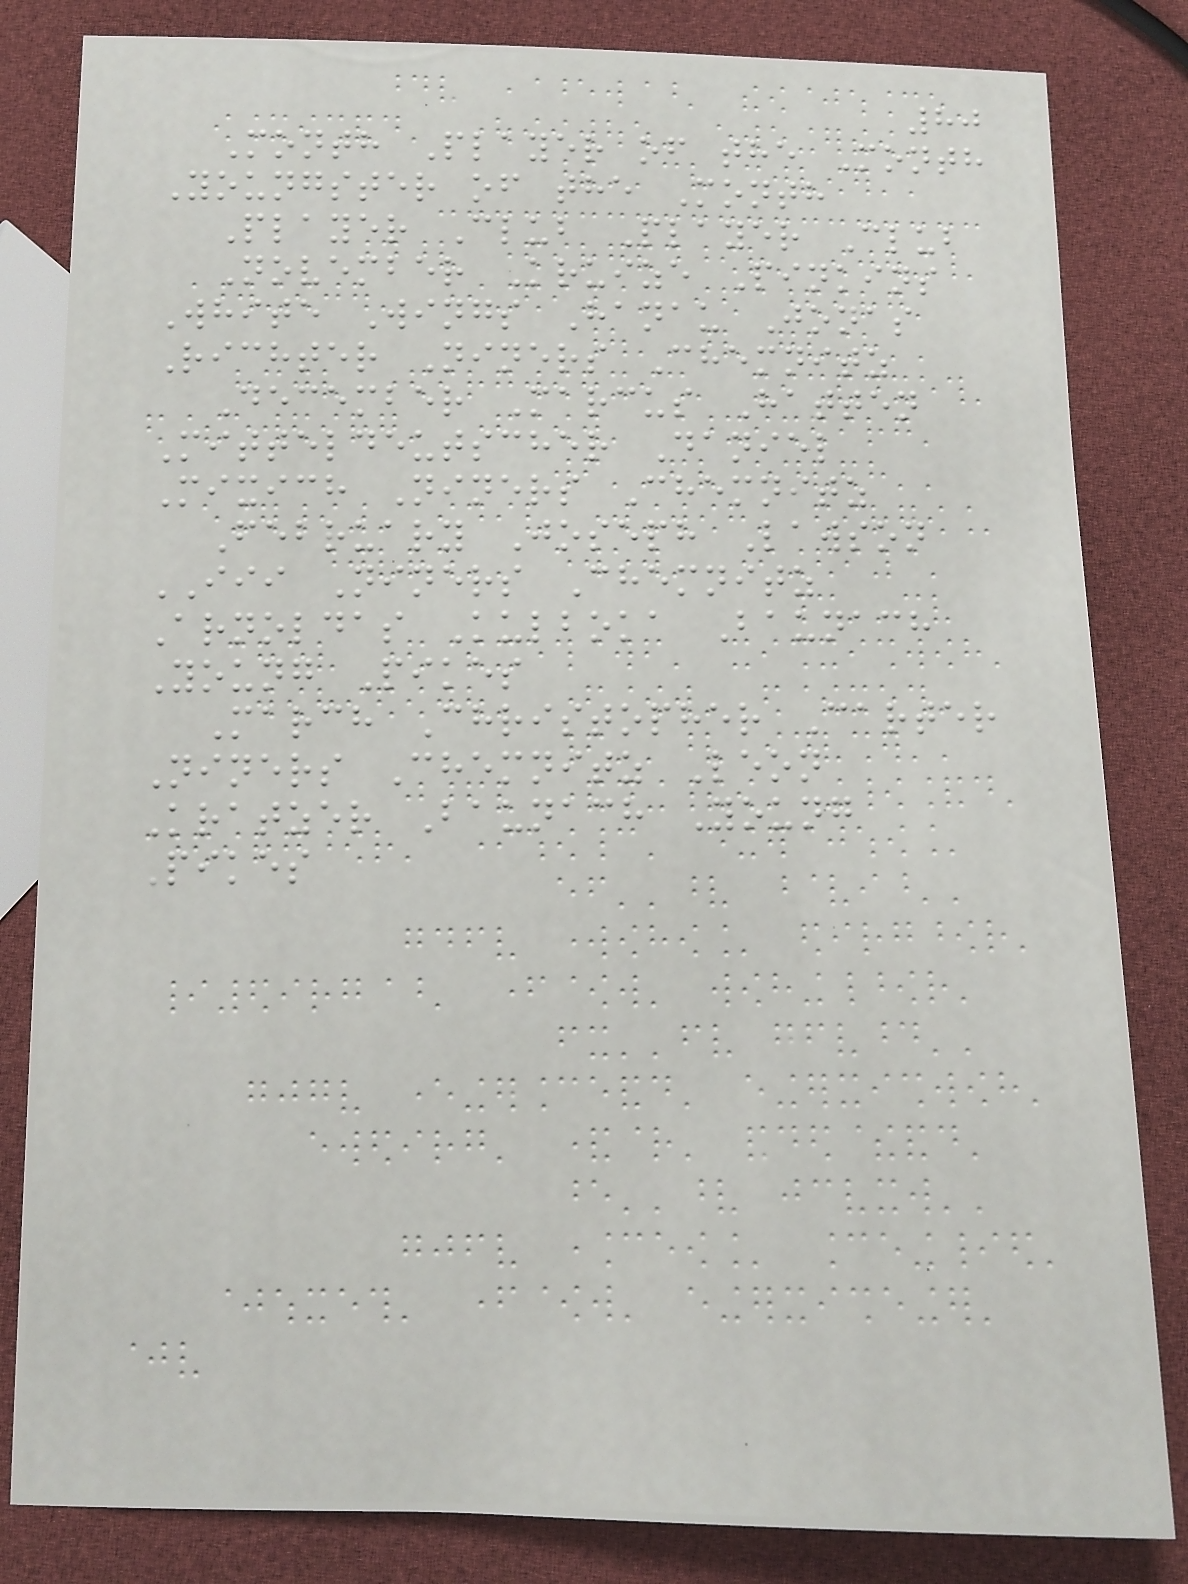80
Month Player of the Month
Youngster of the Month
Player Club Player Club
November Kruize Pinkins
White Wings Hanau Jonas
Richter Niners Chemnitz
December Marcus Hatten
Mitteldeutscher Daniel
Mixich Niners Chemnitz
February Joseph Lawson
III Niners Chemnitz
Arnoldas Kulboka Baunach
Young Pikes
March Christopher Carter
Niners Chemnitz Leon
Kratzer Baunach Young
Pikes
